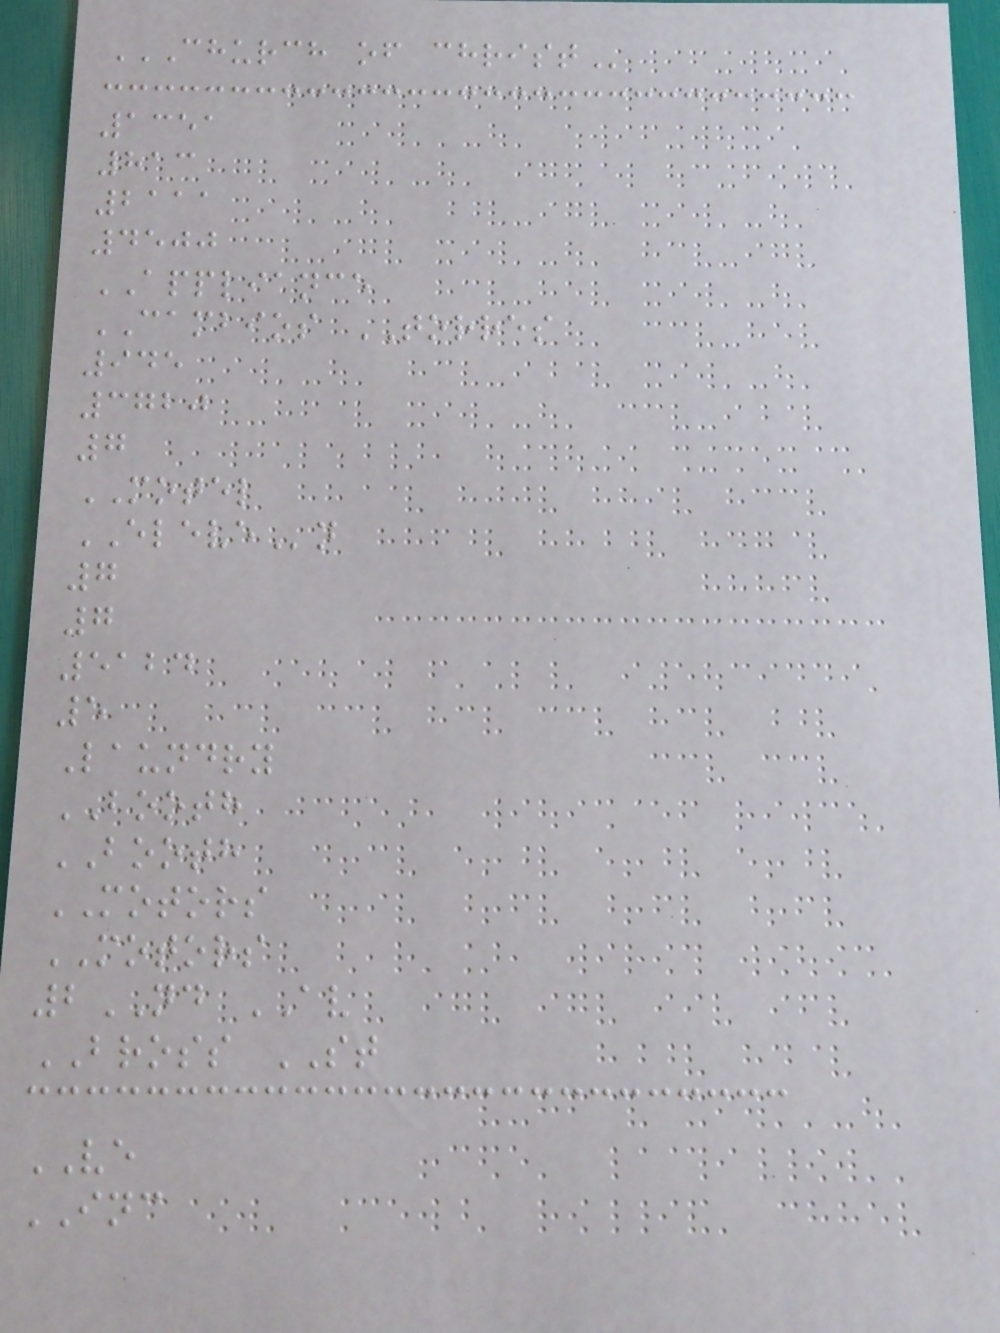CHURCH OF CHRIST
1351
813
2111
4500
APPLIANCE
CAMBIOS TORRES
945
3720
7
MOTEL
ELEVEn
7
7
5124
5
Laundry
BOOTH
BOOTH
MOTORS
MOTORS
2ND AV
BROSS ST
VE
INC
